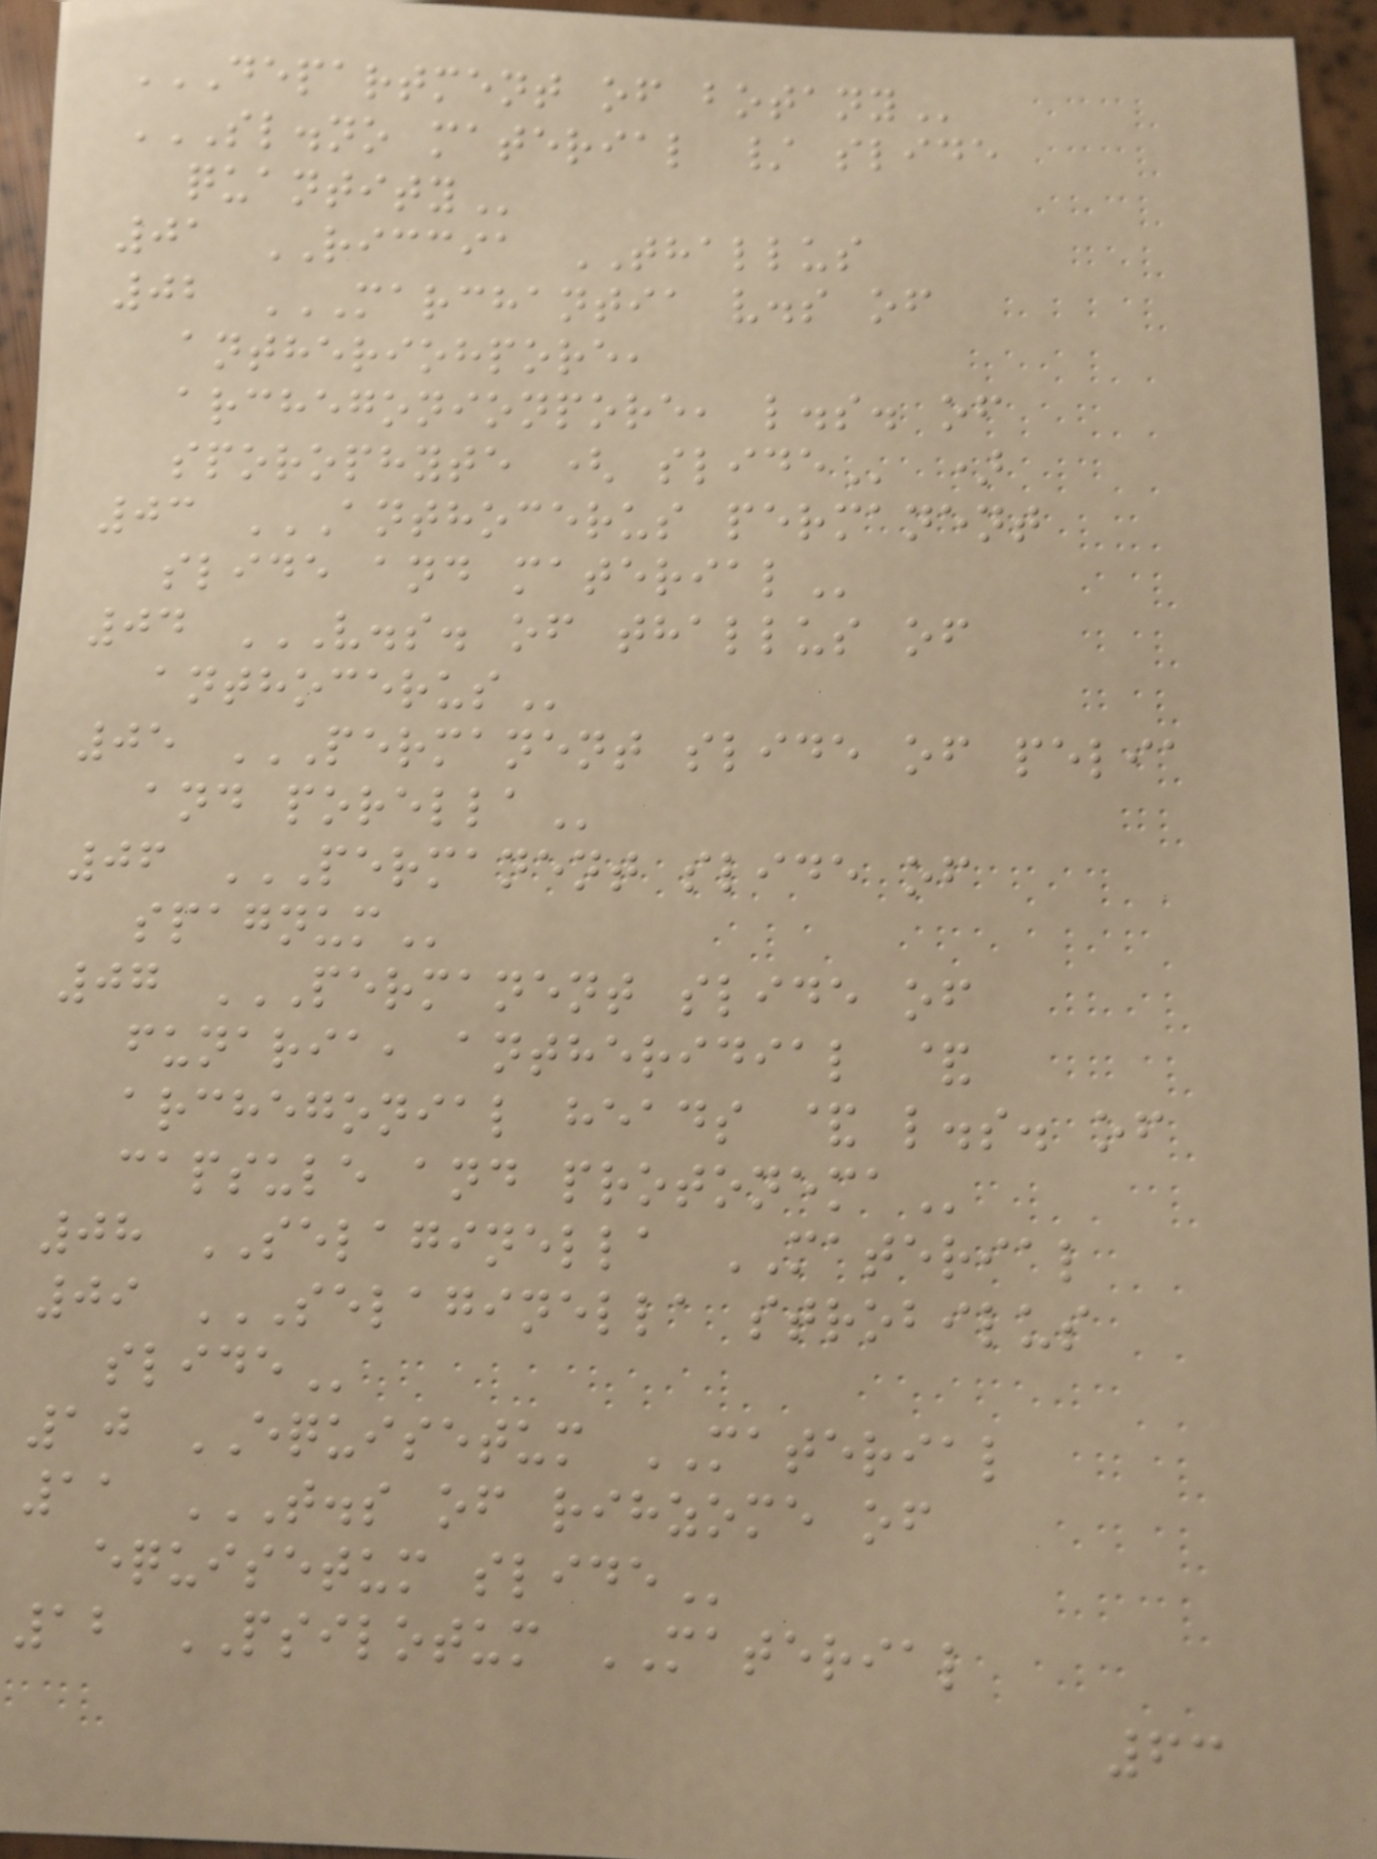DEPARTMENT OF BOTANY
SL.NO MATERIAL / SLIDE
QUANTITY
01 RICCIA THALLUS
02 MARCHANTIA V.S OF
ANTHERIOHPORE,
ARCHEGONIONPORE, L.S. OF
SPOROPHYTE ( SLIDE )
03 ANTHOCERUS PERMANENT
SLIDE AND MATERIAL
04 V.S. OF THALLUS OF
ANTHOCERUS
05 PERMANENT SLIDE OF PELIA
AND PORELLA
06 PERMANENT SLIDE OF
SPAGNUM
07 PERMANENT SLIDE OF
FUNARIA, ANTHERIDIAL &
ARCHEGONIAL HEADS & L.S. OF
CAPSULE AND PROTONEMA
08 SELAGINELLA MATERIAL
09 SELAGINELLA STROBILUS
SLIDE
10 EQUISETUM MATERIAL
11 T.S OF RIHZOME OF
EQUISETUM SLIDE
12 PSILOTUM MATERIAL
63
